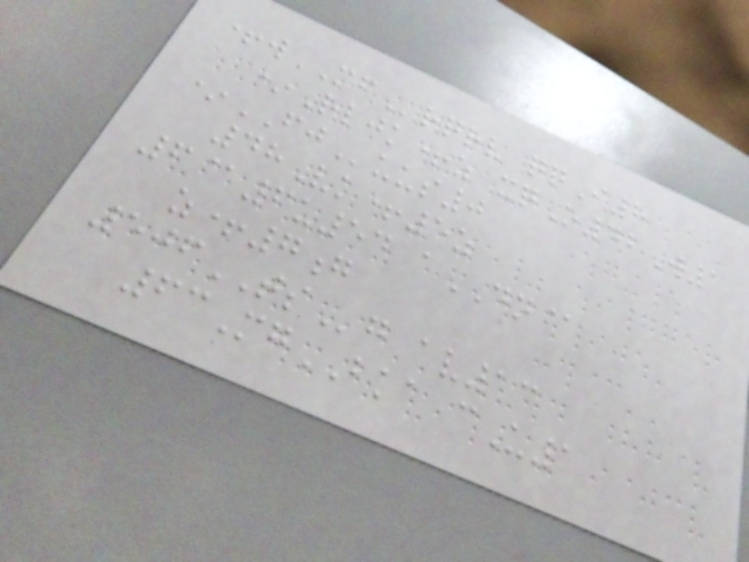+wMFrqrv qqI8
*Rljk+z xqO42W1
*FJuus0
48Vk+5z
6@6u54 aDN@
z+7g
506TSg av13
63MgBKA cU1
